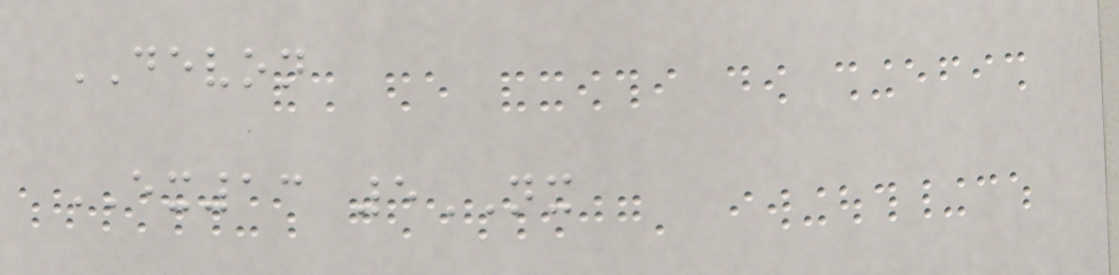DEVON
EX13 5NX
